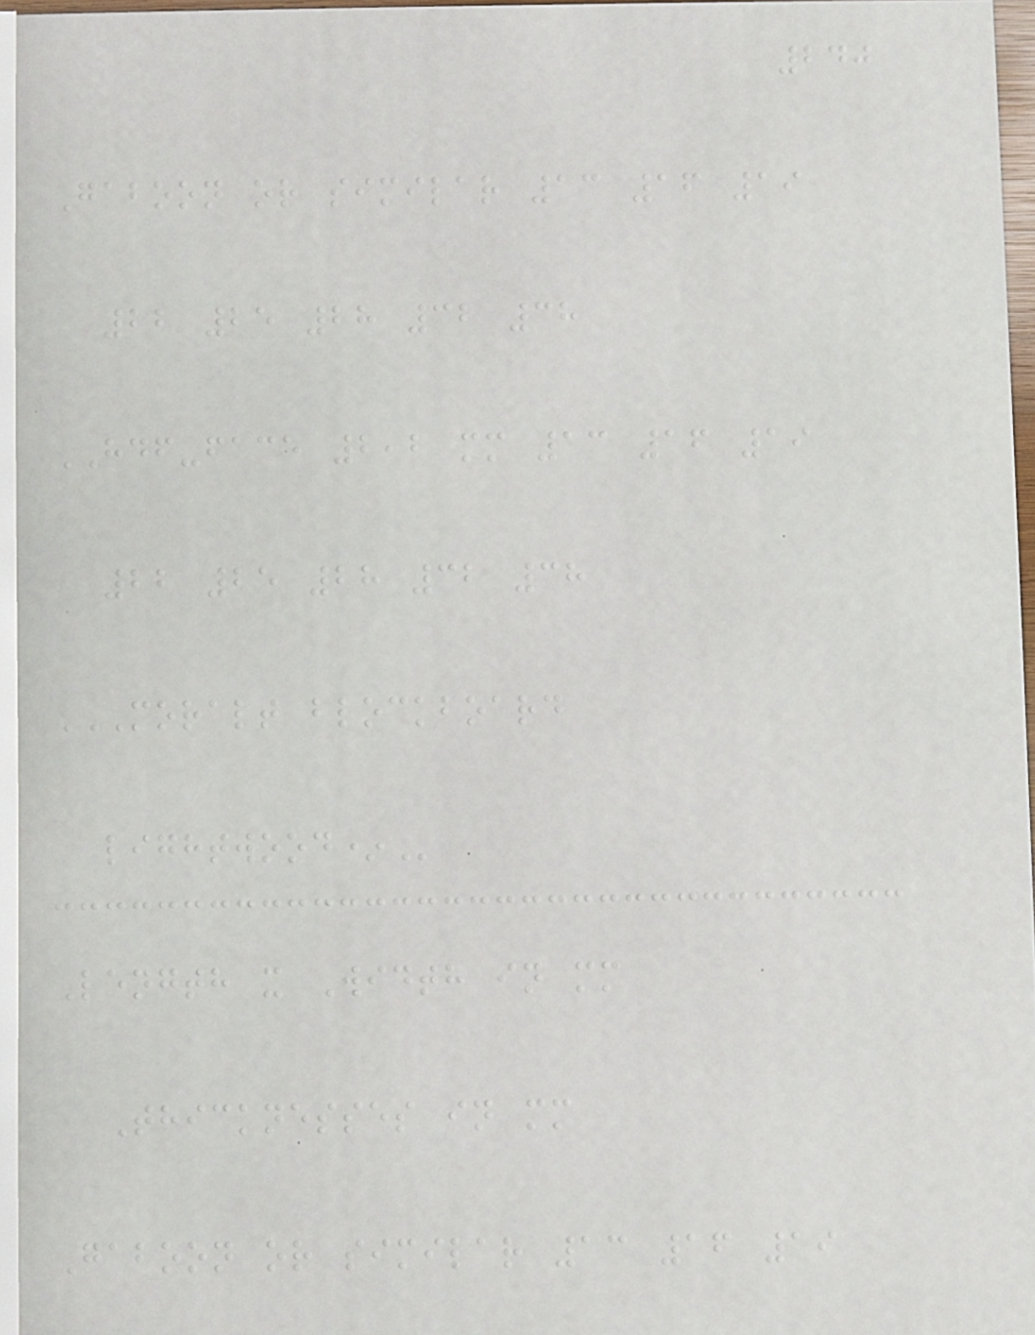240
Gaboon or similar 13 16 19
22 25 28 32 38
HDF-face 2,2 mm 13 16 19
22 25 28 32 38
MORALT BLOCKBOARD
LIGHTWOOD*
Length x Width in mm
Thicknesses in mm
Gaboon or similar 13 16 19
